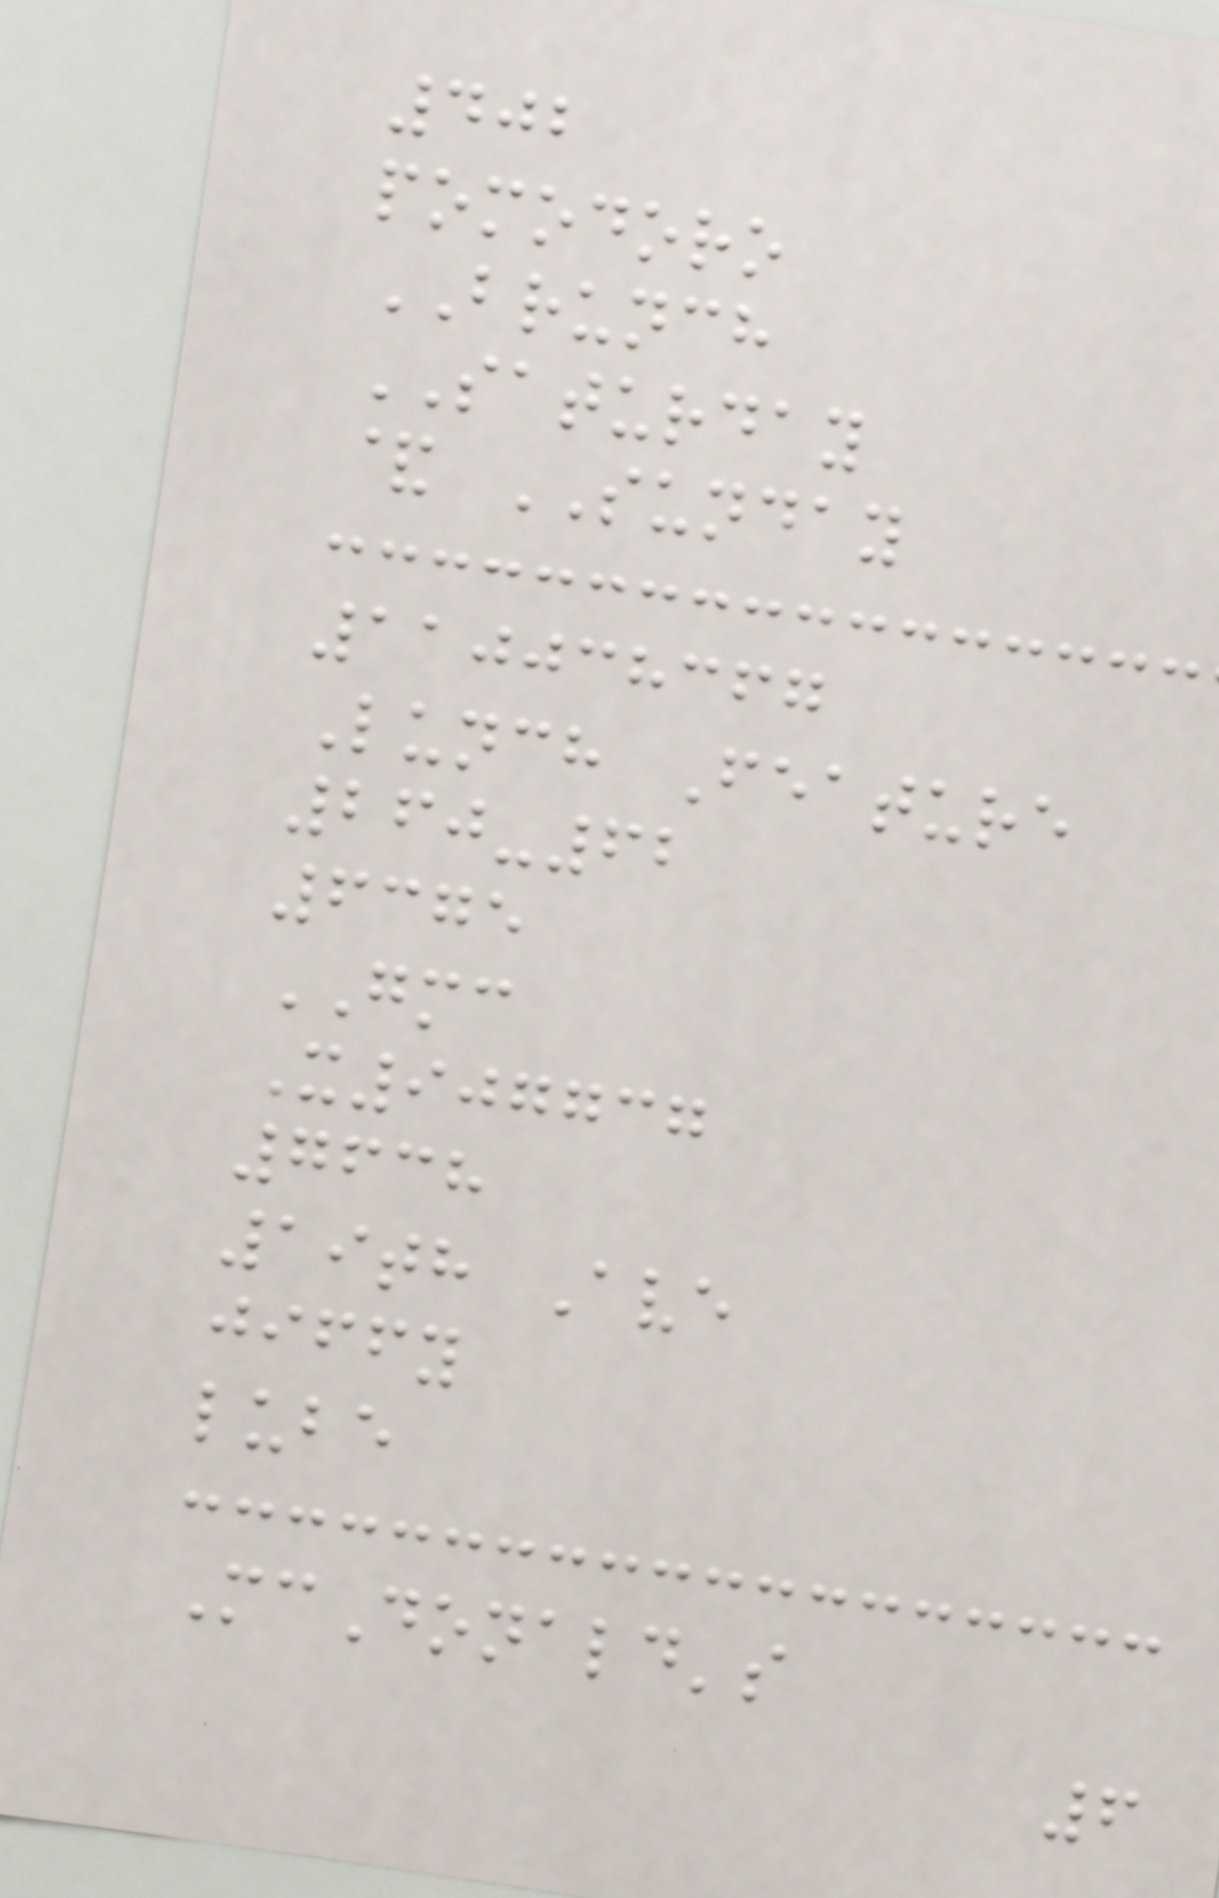402
pomodoro
BRUNCH
SATURDAY
& SUNDAY
110038367
Lunch Feature
260-62
6375
GMC
X907737
7638
19th Ave
jiffy
lube
McDonald's
6
